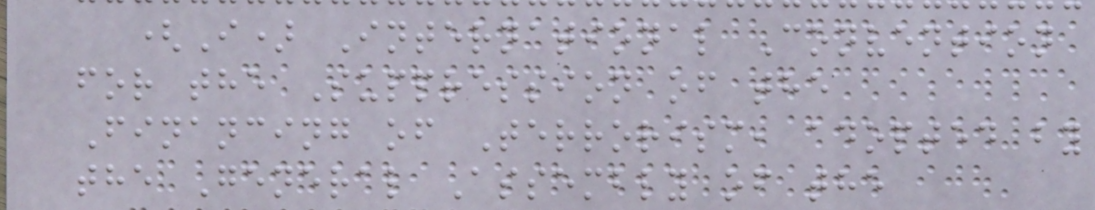(I) International Convention
for the Suppression of the
Financing of Terrorism, adopted by
the General Assembly of the
